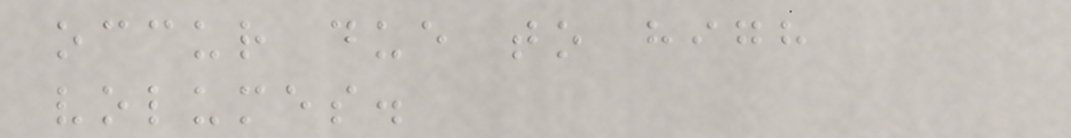occur due to high
volumes.
